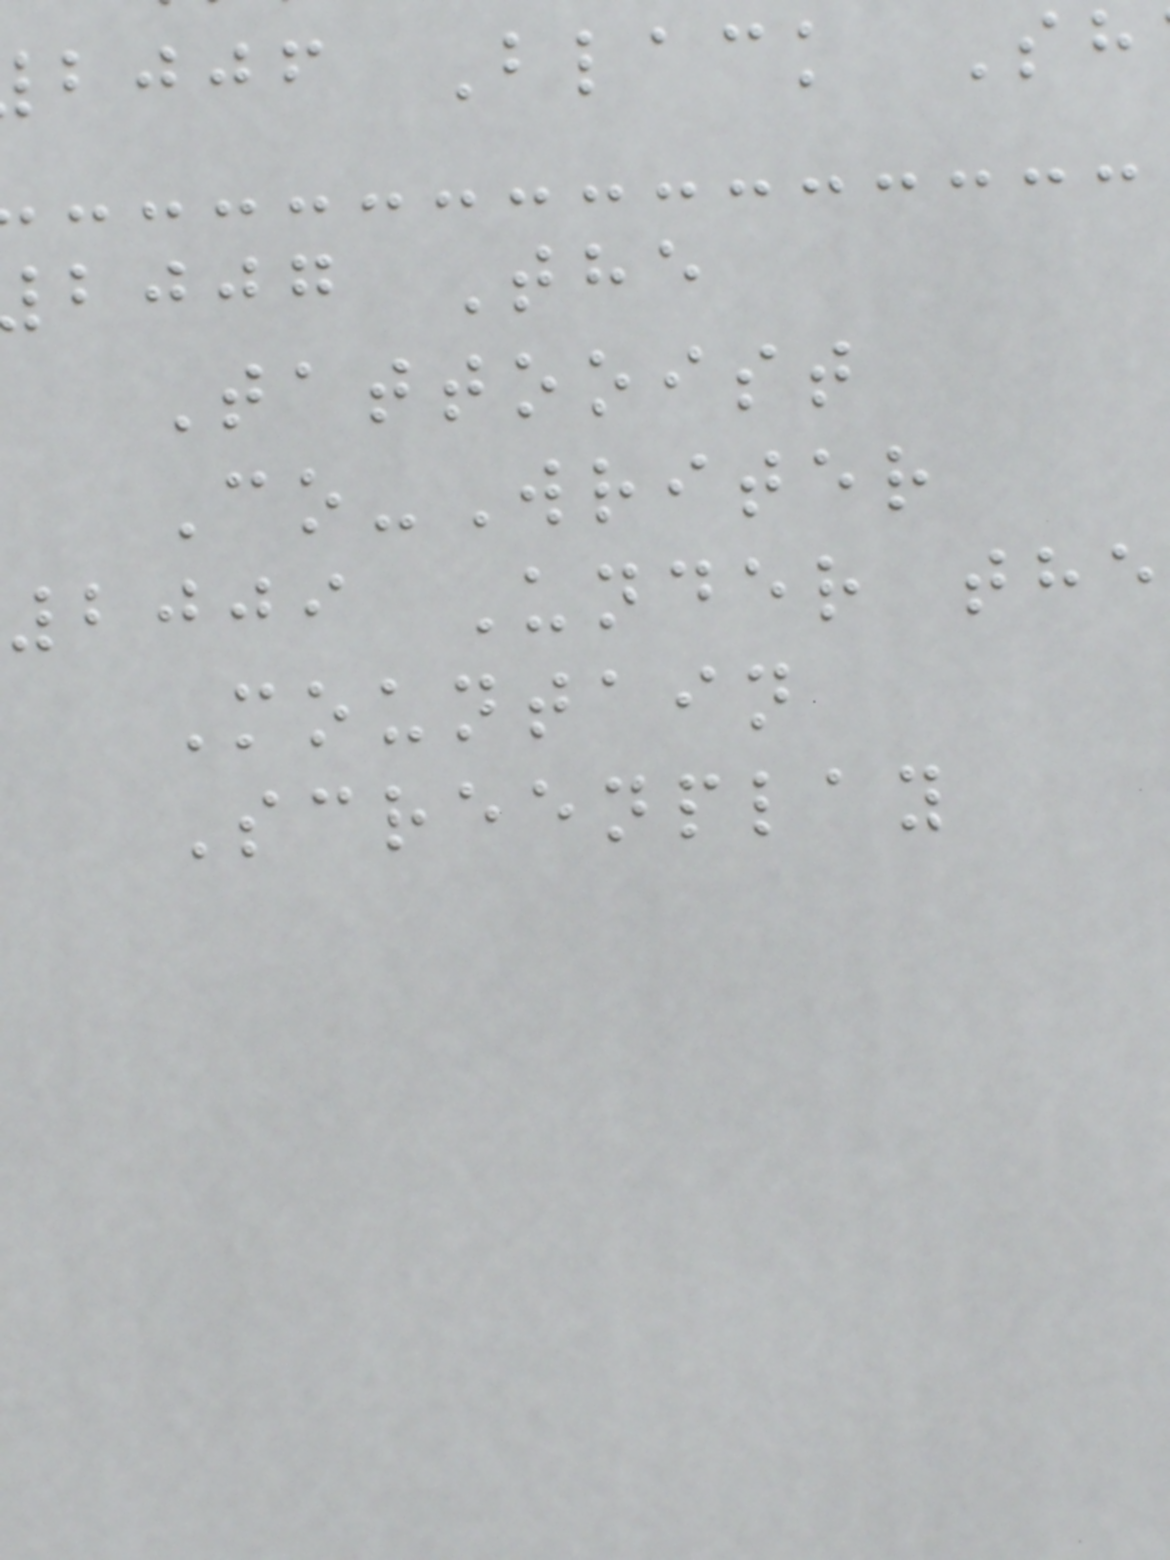bjjf Black Sh
bjjg The
Tattooist
Co-Writer
2009 Under the
Mountain
Screenplay
